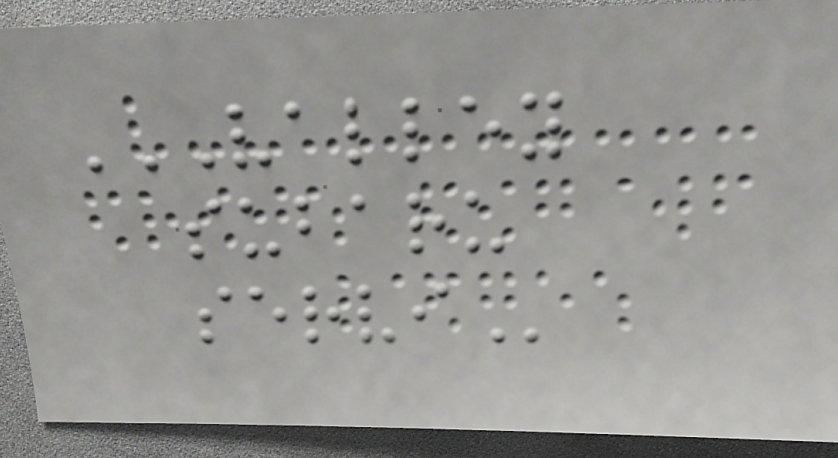VALLEY
SUBARU
SERVI
